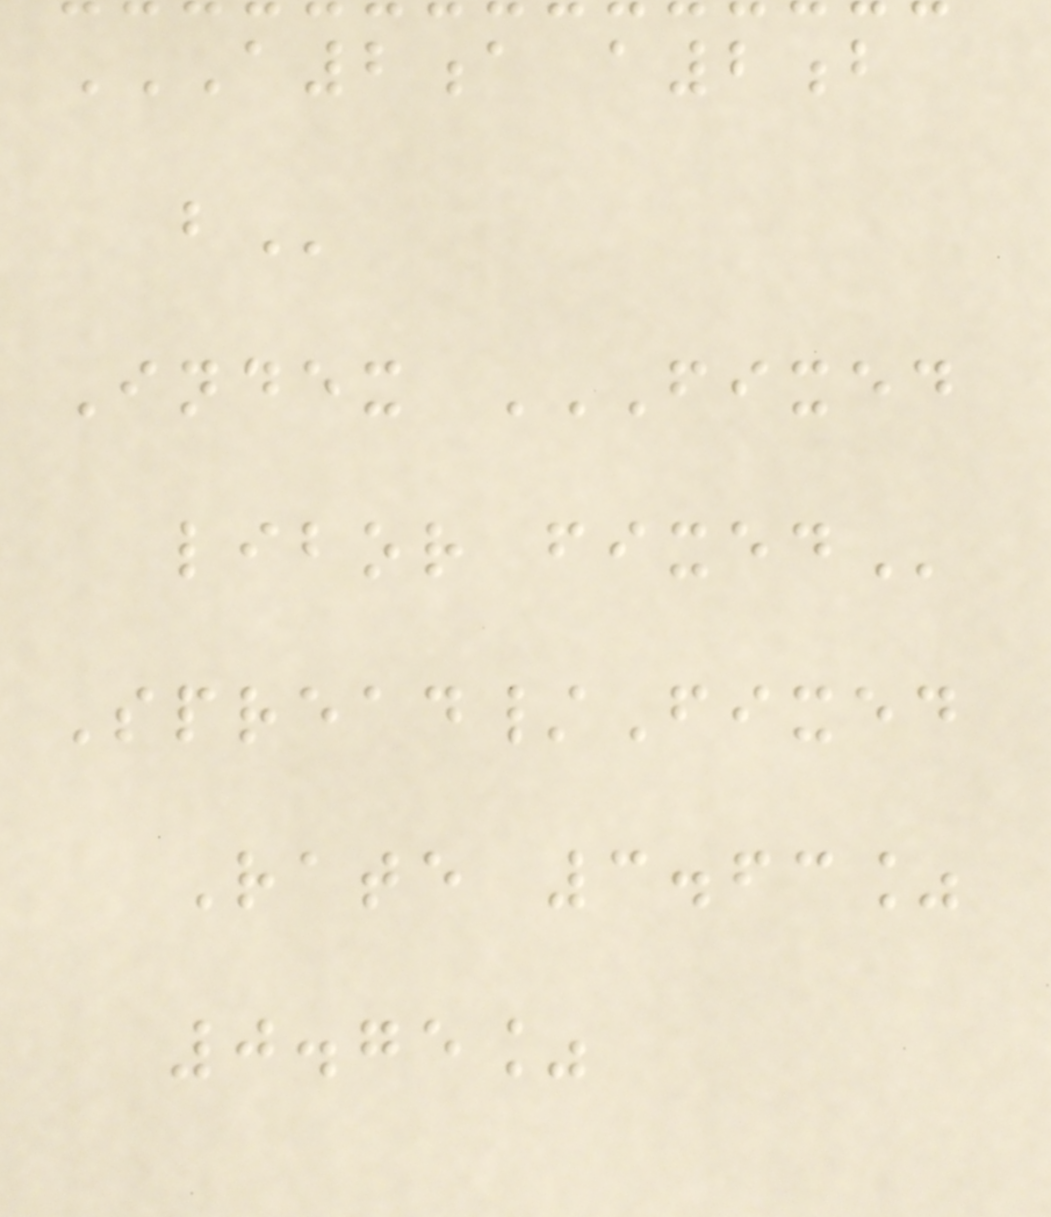A2A A2B
B
Index FIXED
LIBOR FIXED
Spread/Fixed
Rate 3.63%
0.75%
